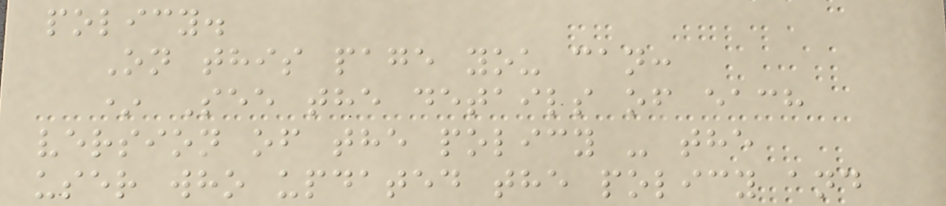policy.
On this page you can:
* See the details of each
version of the policy - the
user who updated the policy and
